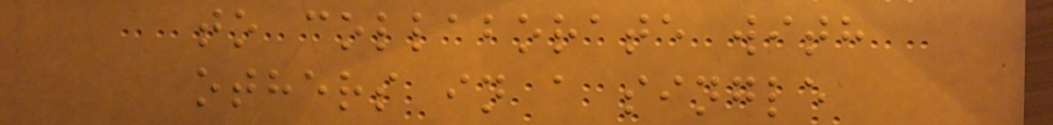to collaborate with
others in a single
